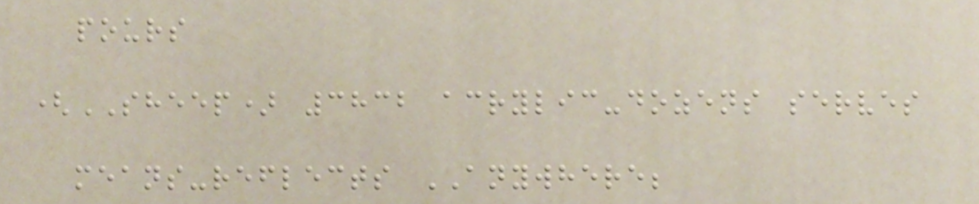pours
(SHEEP) 3832 acrylic-dozens serves
means-reflects ANYWHERE;
